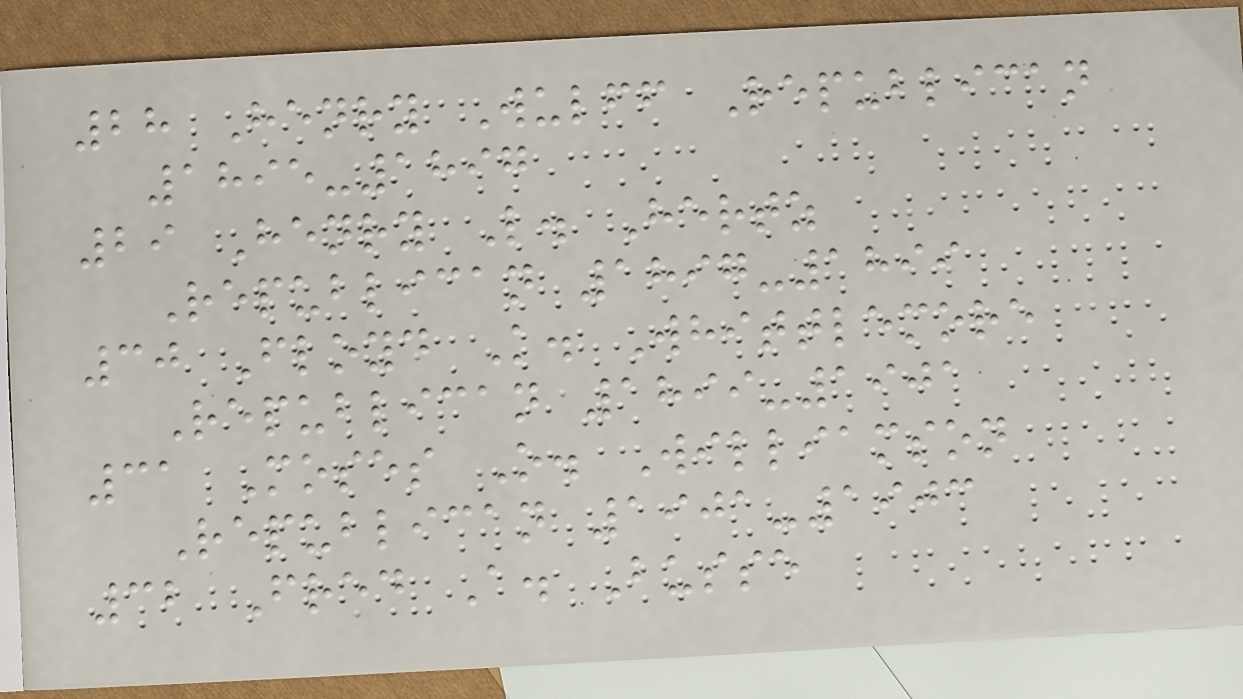28 Henry Wulff Republican
1895-1897
29 Henry L. Hertz
Republican 1897-1899
30 Floyd K. Whittlemore
Republican 1899-1901
31 Moses O. Williamson
Republican 1901-1903
32 Fred A. Busse
